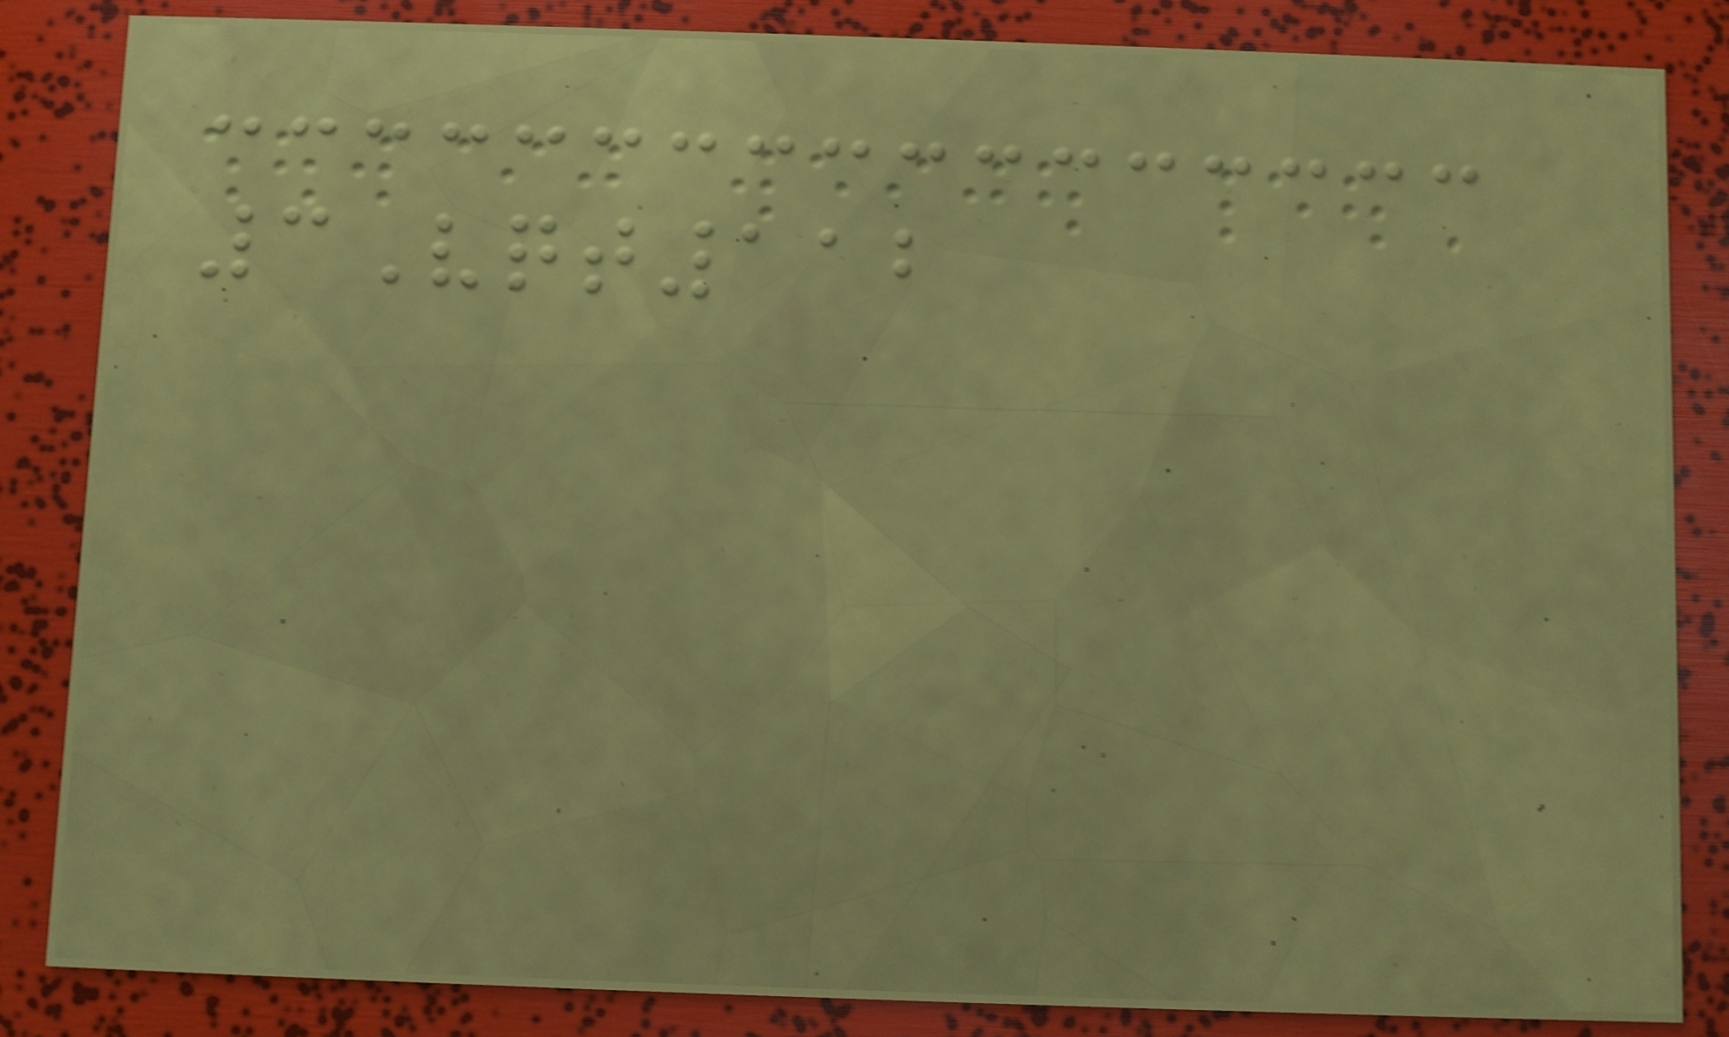3Vqt112
